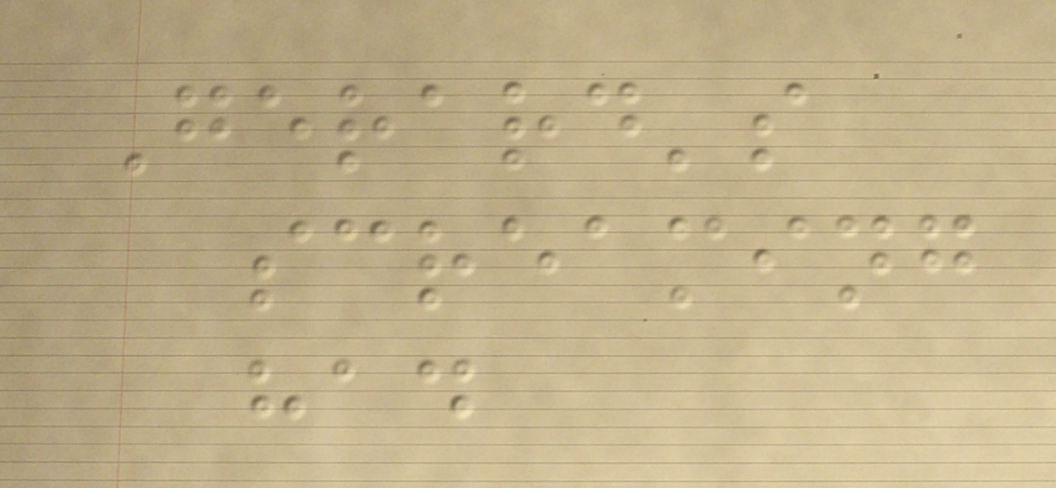Gerard's
screaming
had
